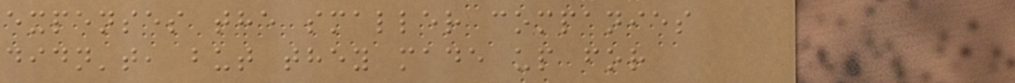expenses the smaller companies
didn't, but they made up for
